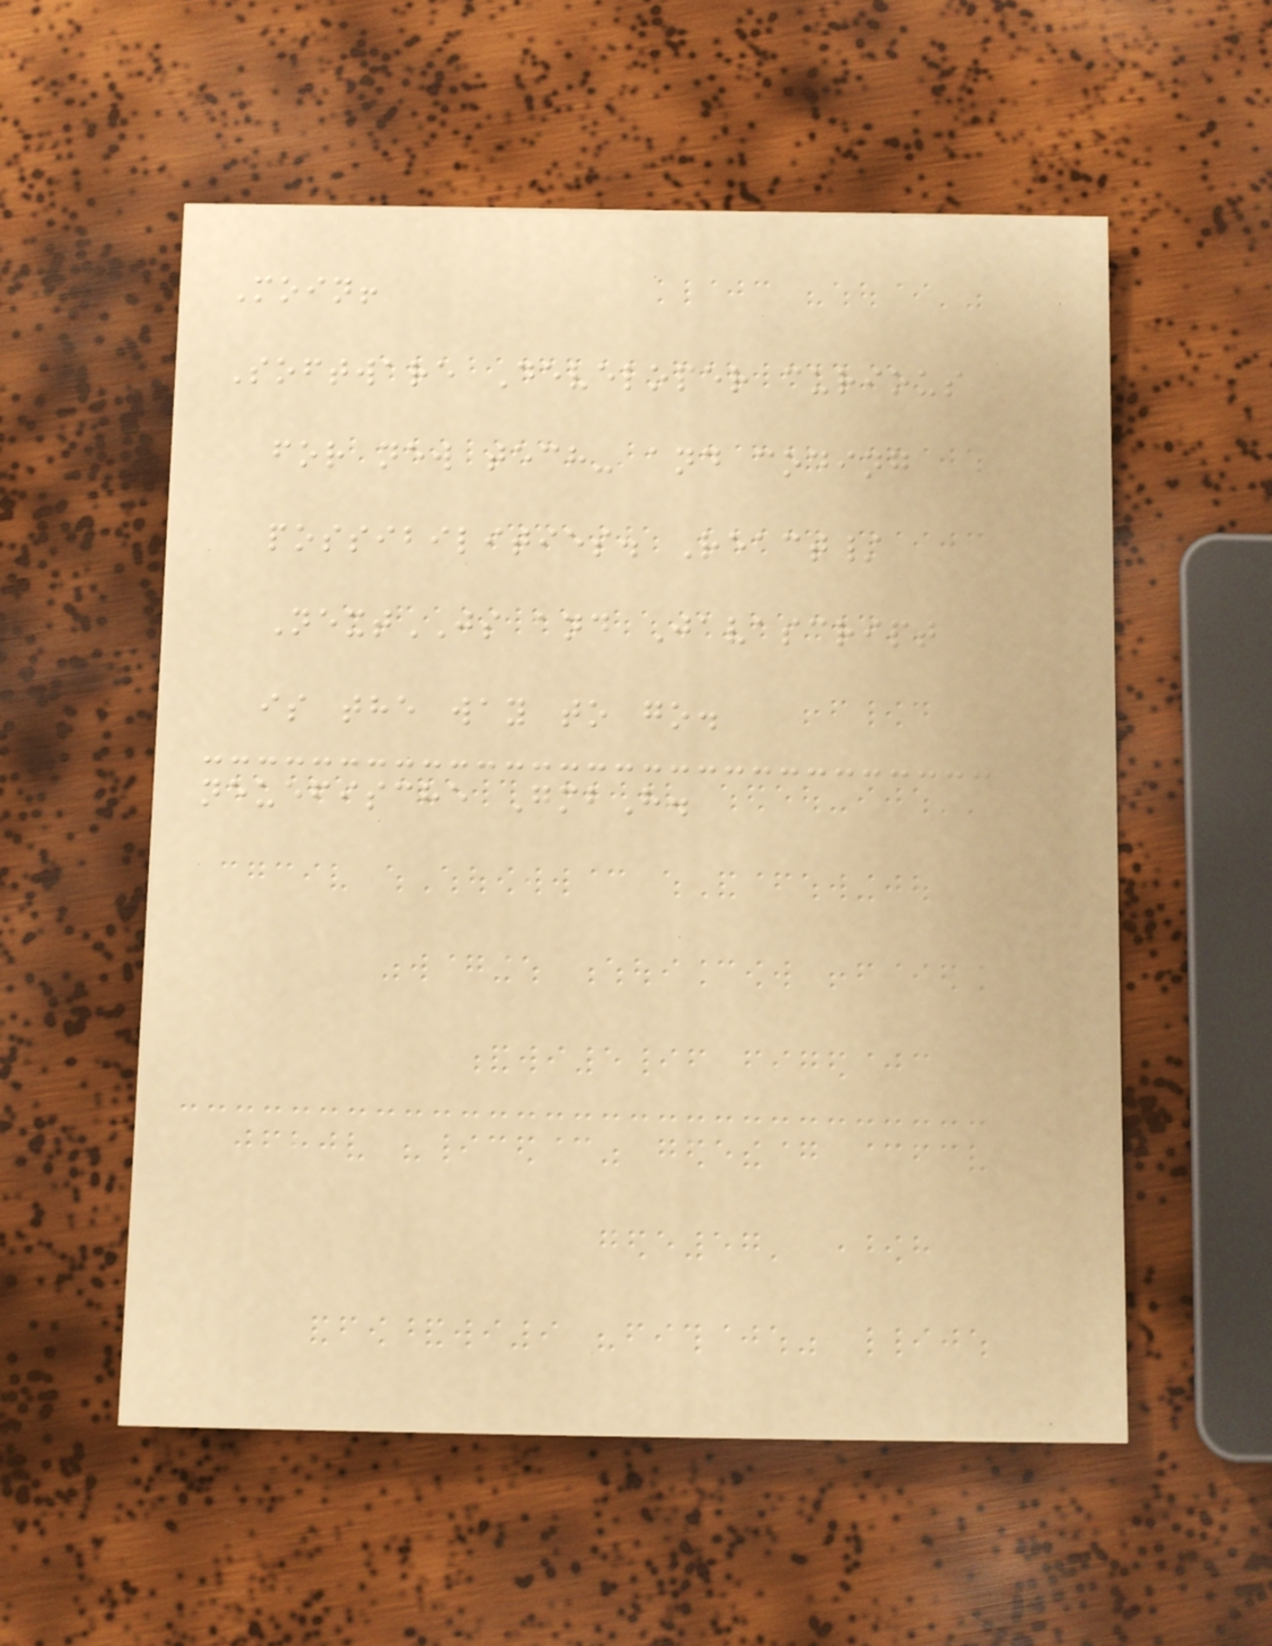Moin!
Software Developer curious
for new tech- and coding
possibilities. React/
NextJS and Javascript
is the way to go.
neuefische GmbH.
